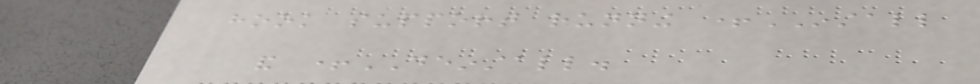hook support running +INSTALL
and +DEINSTALL.
